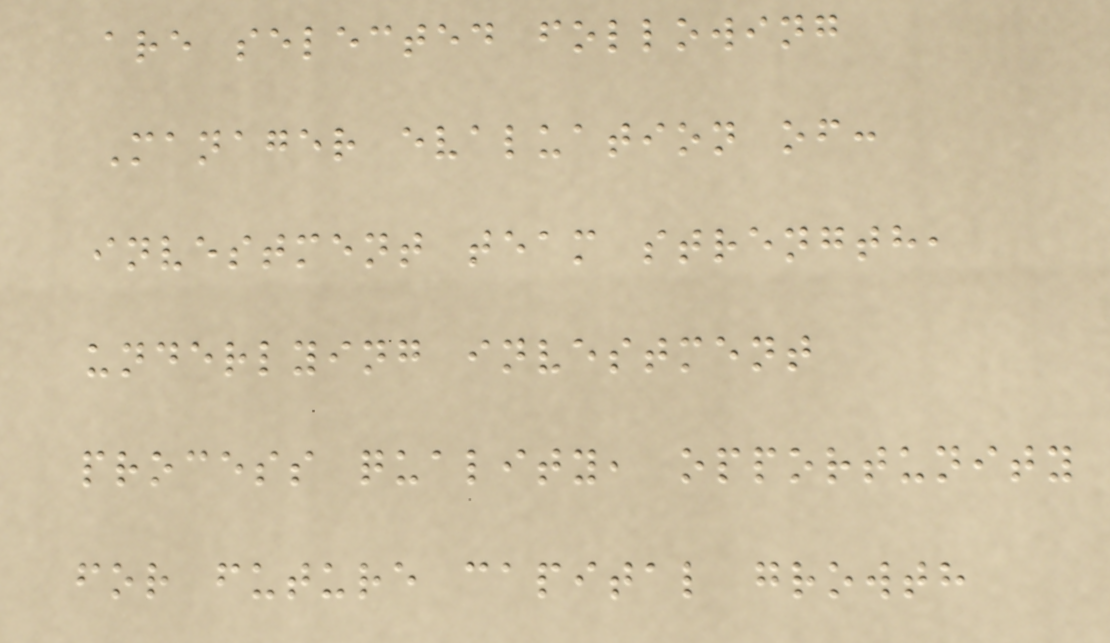are selected following
Manager evaluation of:
investment team strength,
underlying investment
process quality, opportunity
for future capital growth
